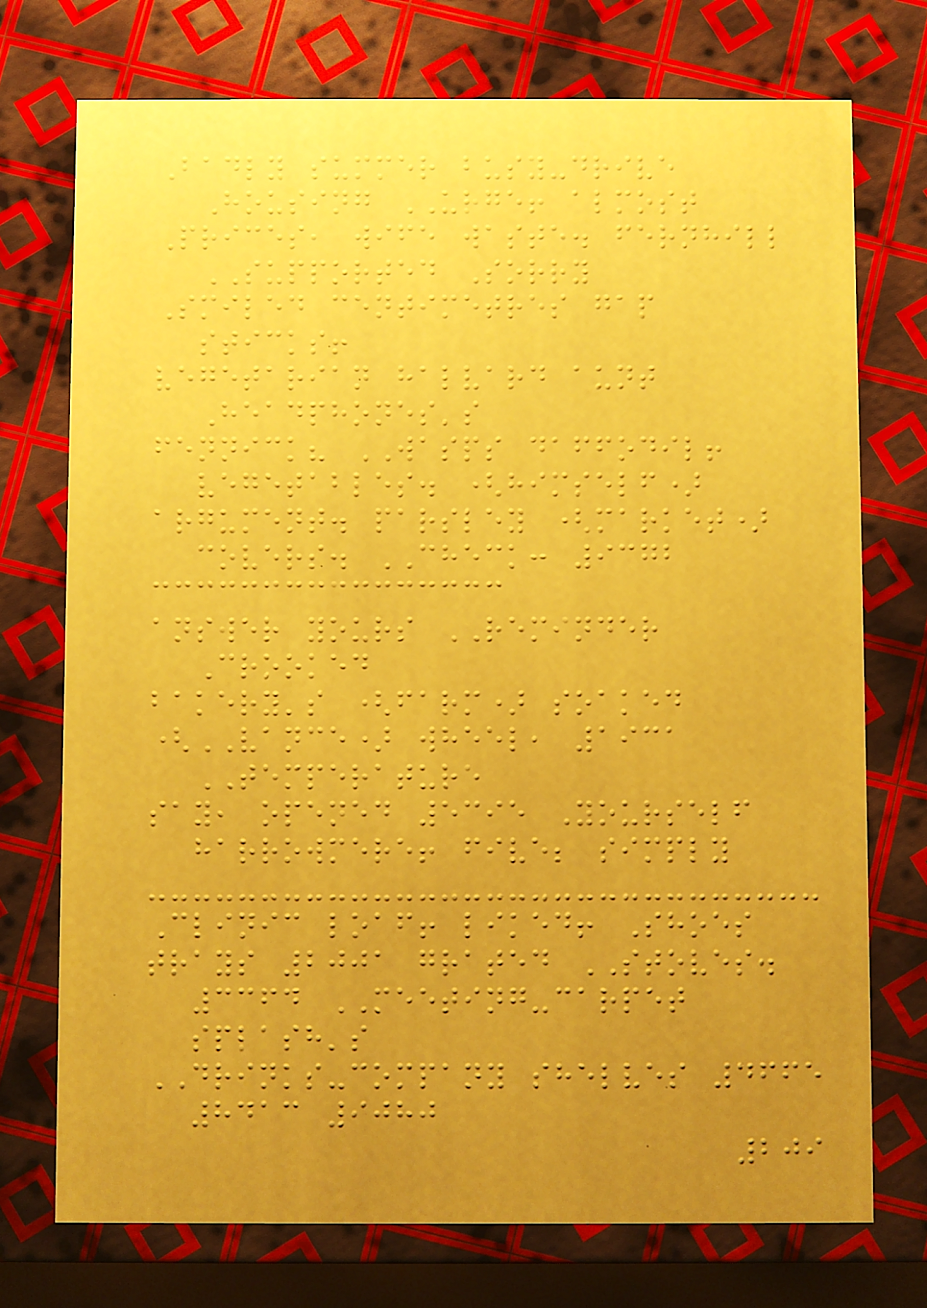Badly summer busy-drive
Housing URGE! almost
Prices, wife waste. fernhill
SUPPORTED Sorry
Smiled centimetres gap
sticks!
vegetarian halvard aunt
Headphones's
fennick? WASPS daffodil!
vegetables. (himself)
argument. parsley (market)
covers. CHECK: 9372
answer yours REMINDER
Crooked
bakery's (farm) soaked
(VANCE) wheel, 1931
TEMPERATURE
say, opened 5395 Yourself
harrowmere! five; simply
Clinic loaf! liked! Shoes
trays 2001 grated STOVES.
3364 MEETING-carpet
splash's
DRINKS-company shelves 4665
8413 9080
209
